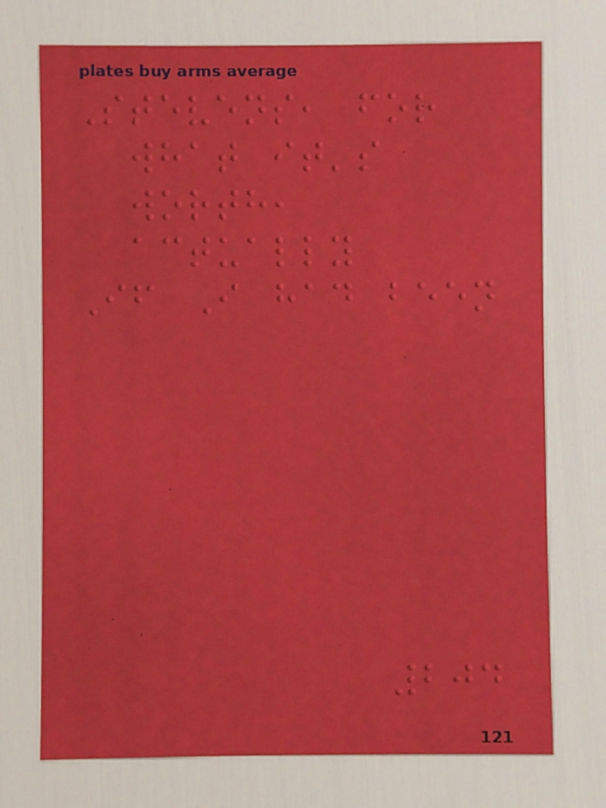Stevens, for
what it's
worth,
actually
If I had been
204
